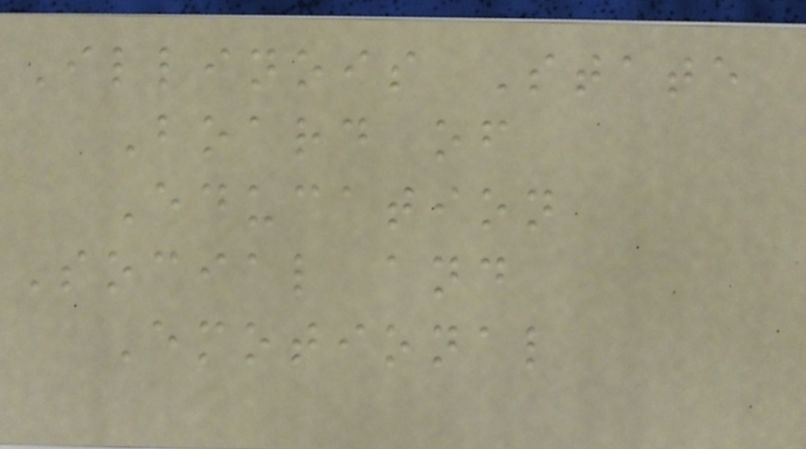Illinois State
Board of
Education
Social and
Emotional
